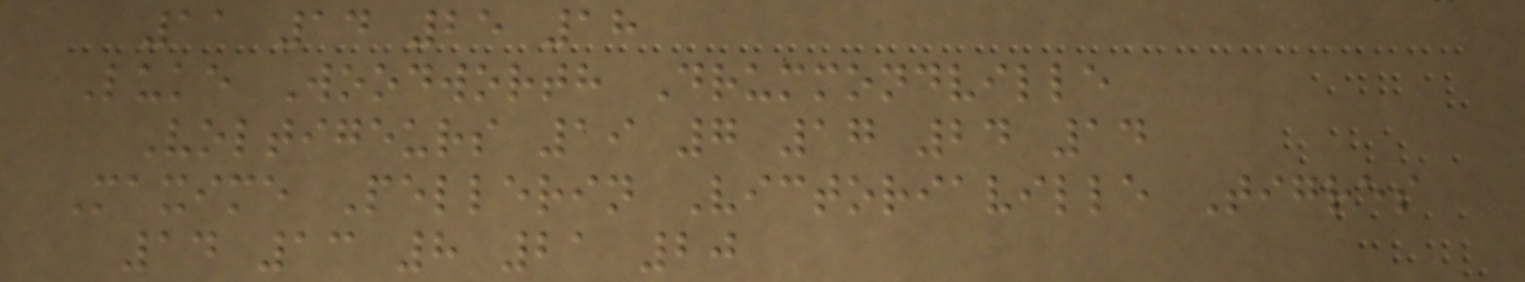11 14 25 18
Luke Woodworth Drummondville
Voltigeurs 19 7 17 24 14
Maxime Pellerin Victoriaville Tigres
14 13 8 21 20
